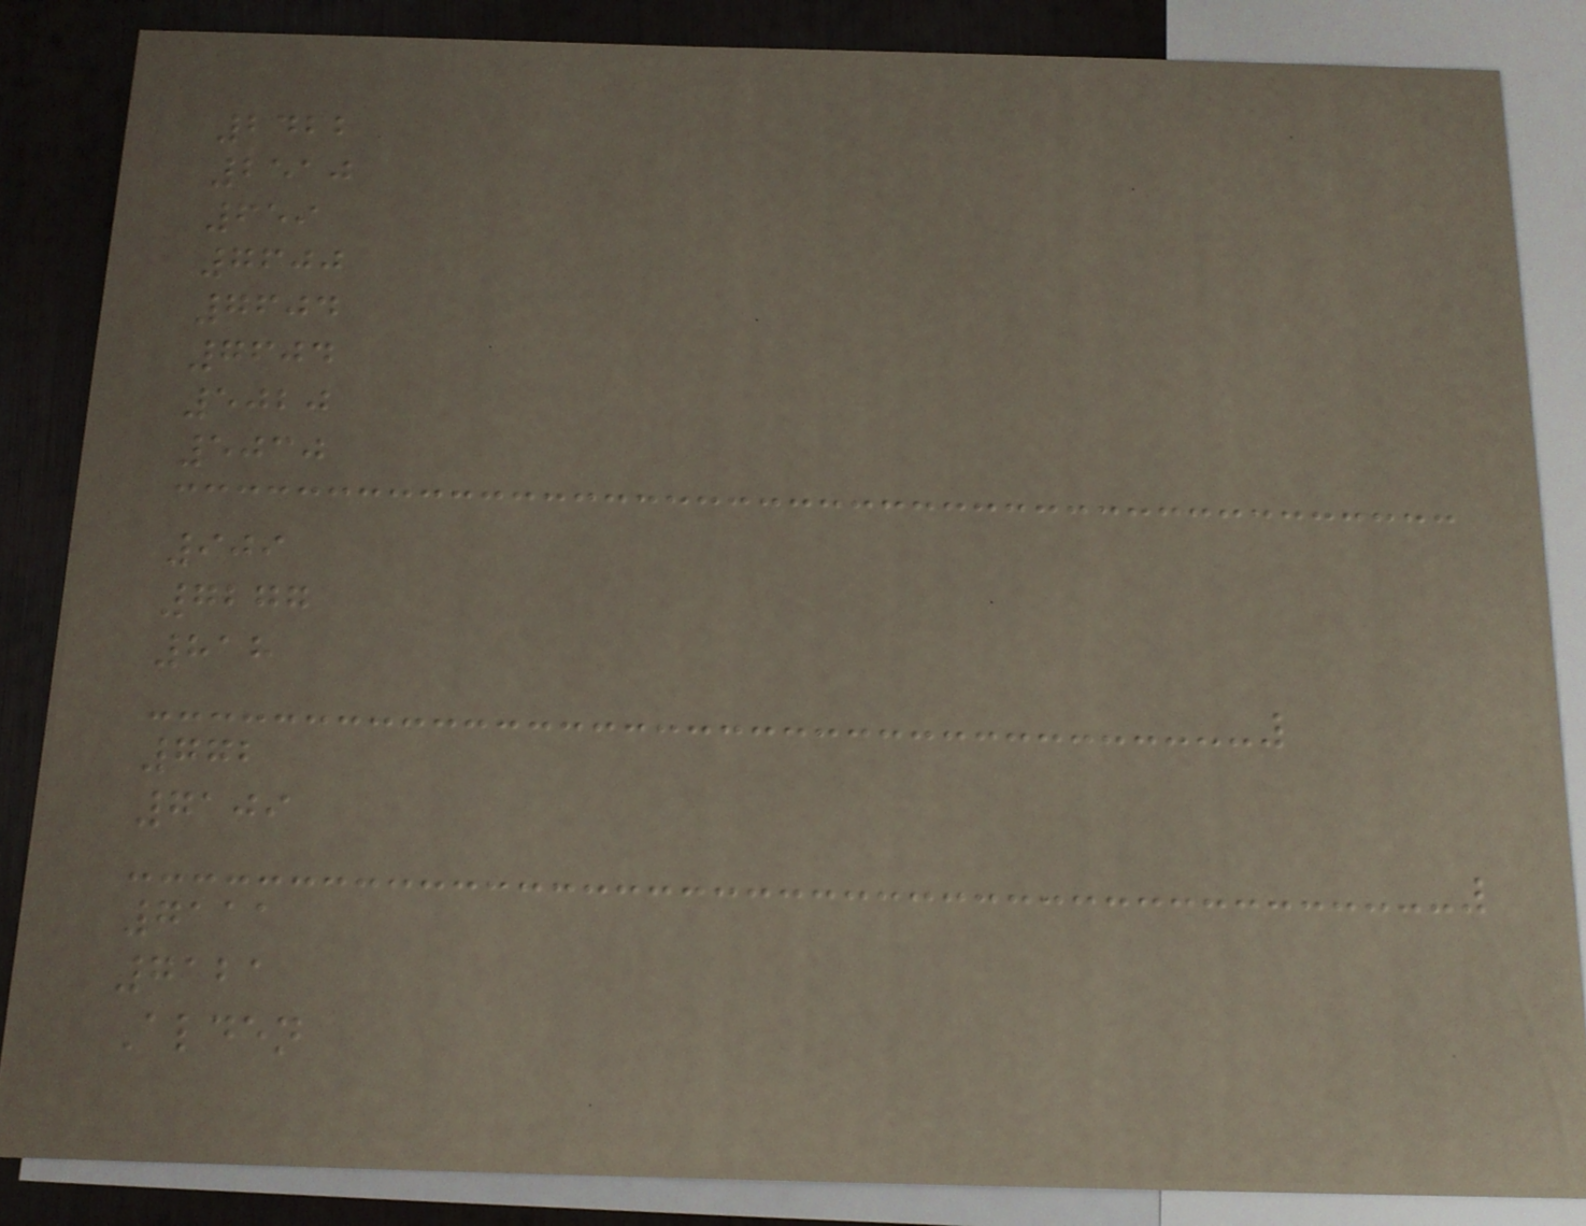2422
2510
659
7600
7604
7604
5020
5030
909
7277
818
772
7109
7111
7121
Alden
